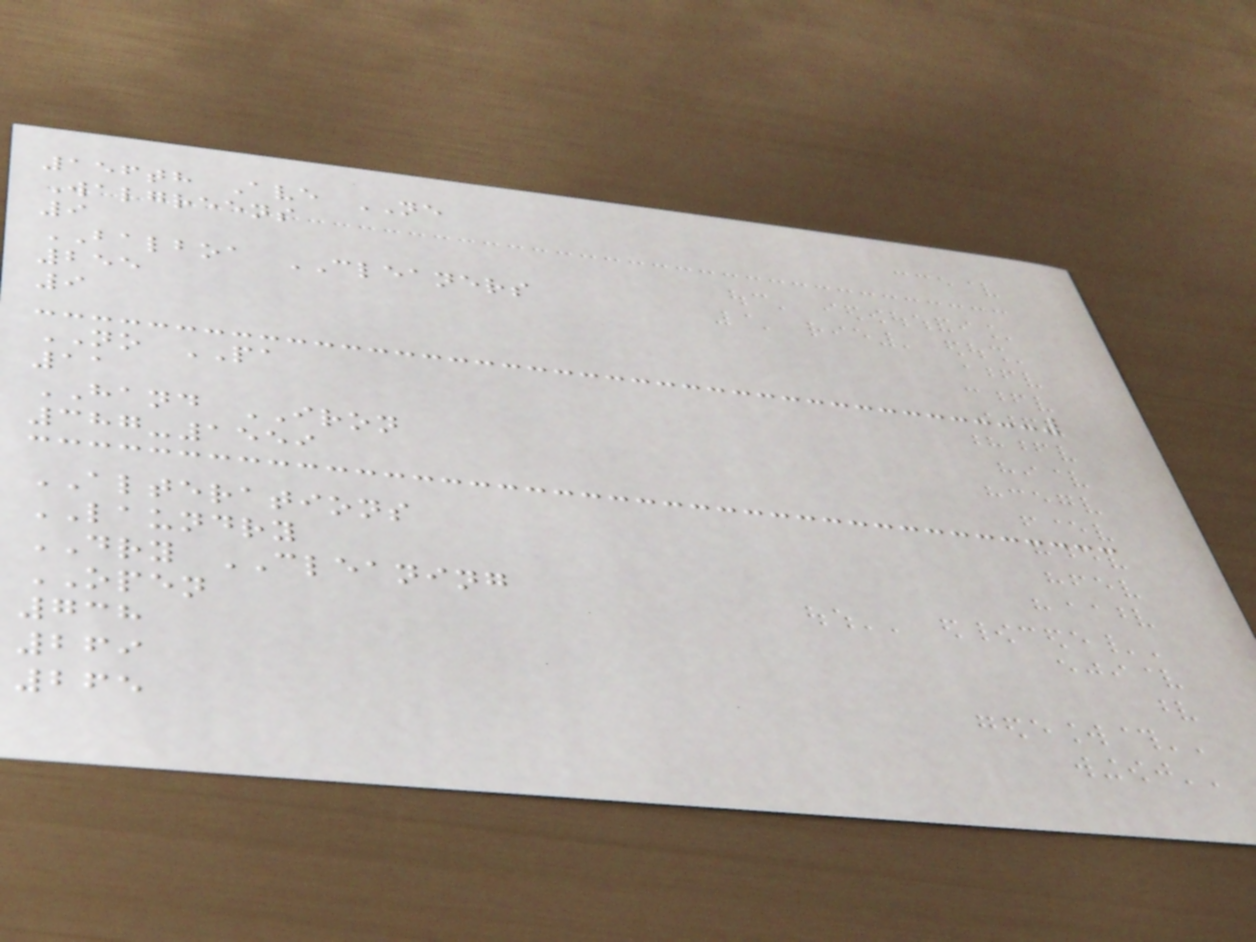156th Ave NE
Walgreens
9
BALBOA CLEANERS
255
9
NO PA
11
HAND IRON
387-1559
ALTERATIONS
LAUNDRY
DRY CLEANING
OPEN
738
269
265
